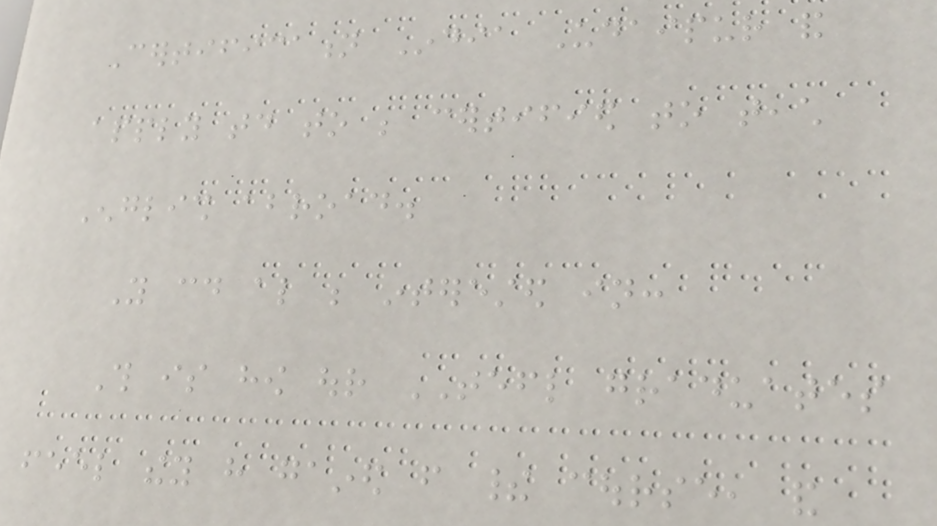Certification India Udaipur and
apply today to be certified to teach
English abroad.
You could also be interested in:
This is how our TEFL graduates
feel they have gained from their course, and
